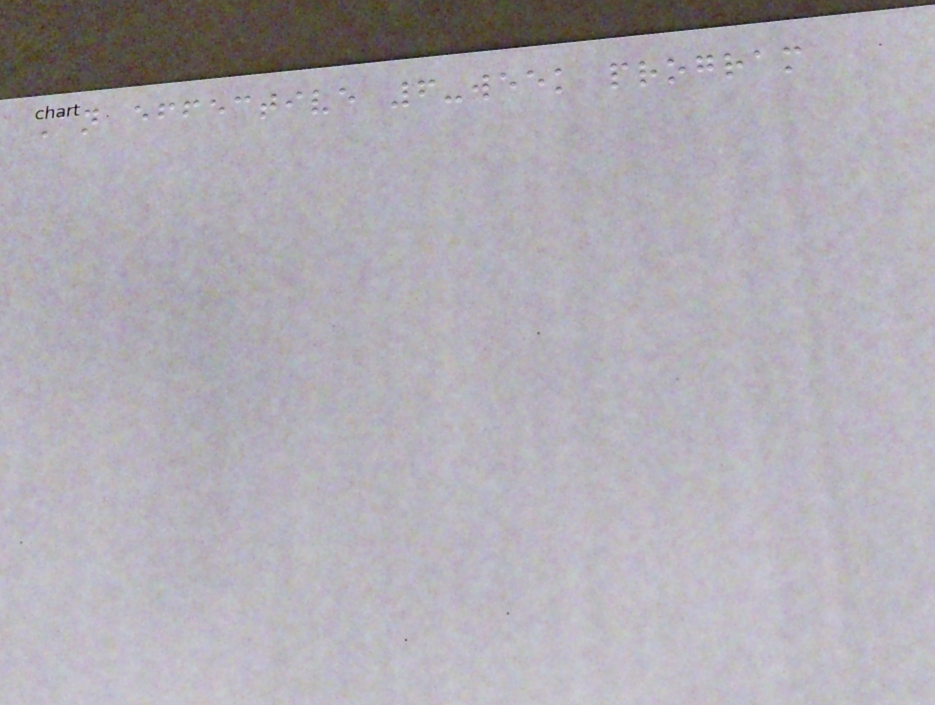An effective 6-week program
